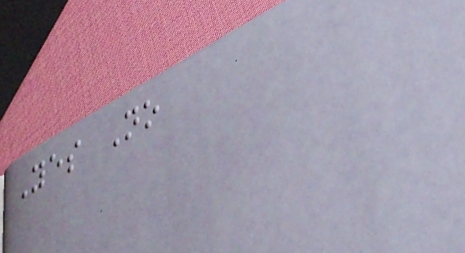Yes No
